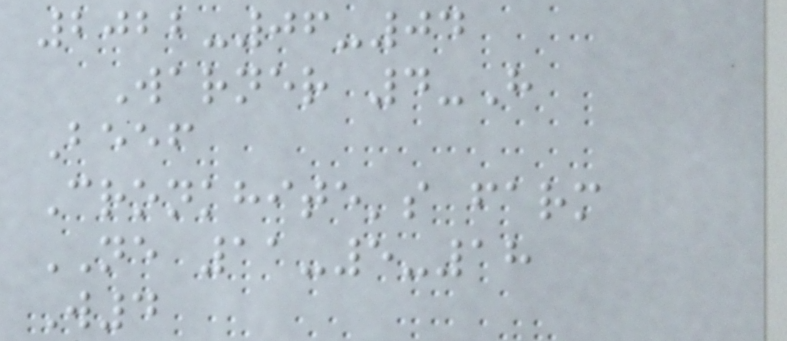2022-06-04
Warner 4-H
Beef
Cronkhite's farm
NE 11-5-18
W4
